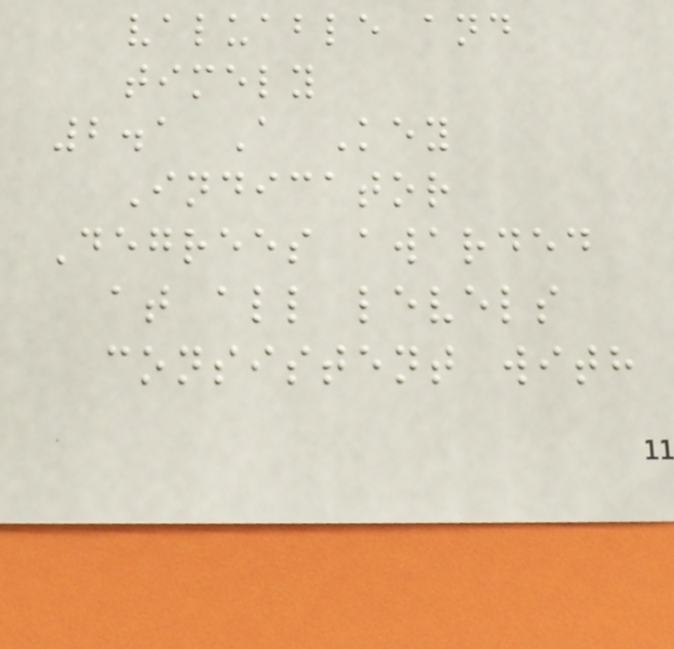valuable and
timely
2.1 A Key
Indicator
Degrees awarded
at all levels
consistent with
